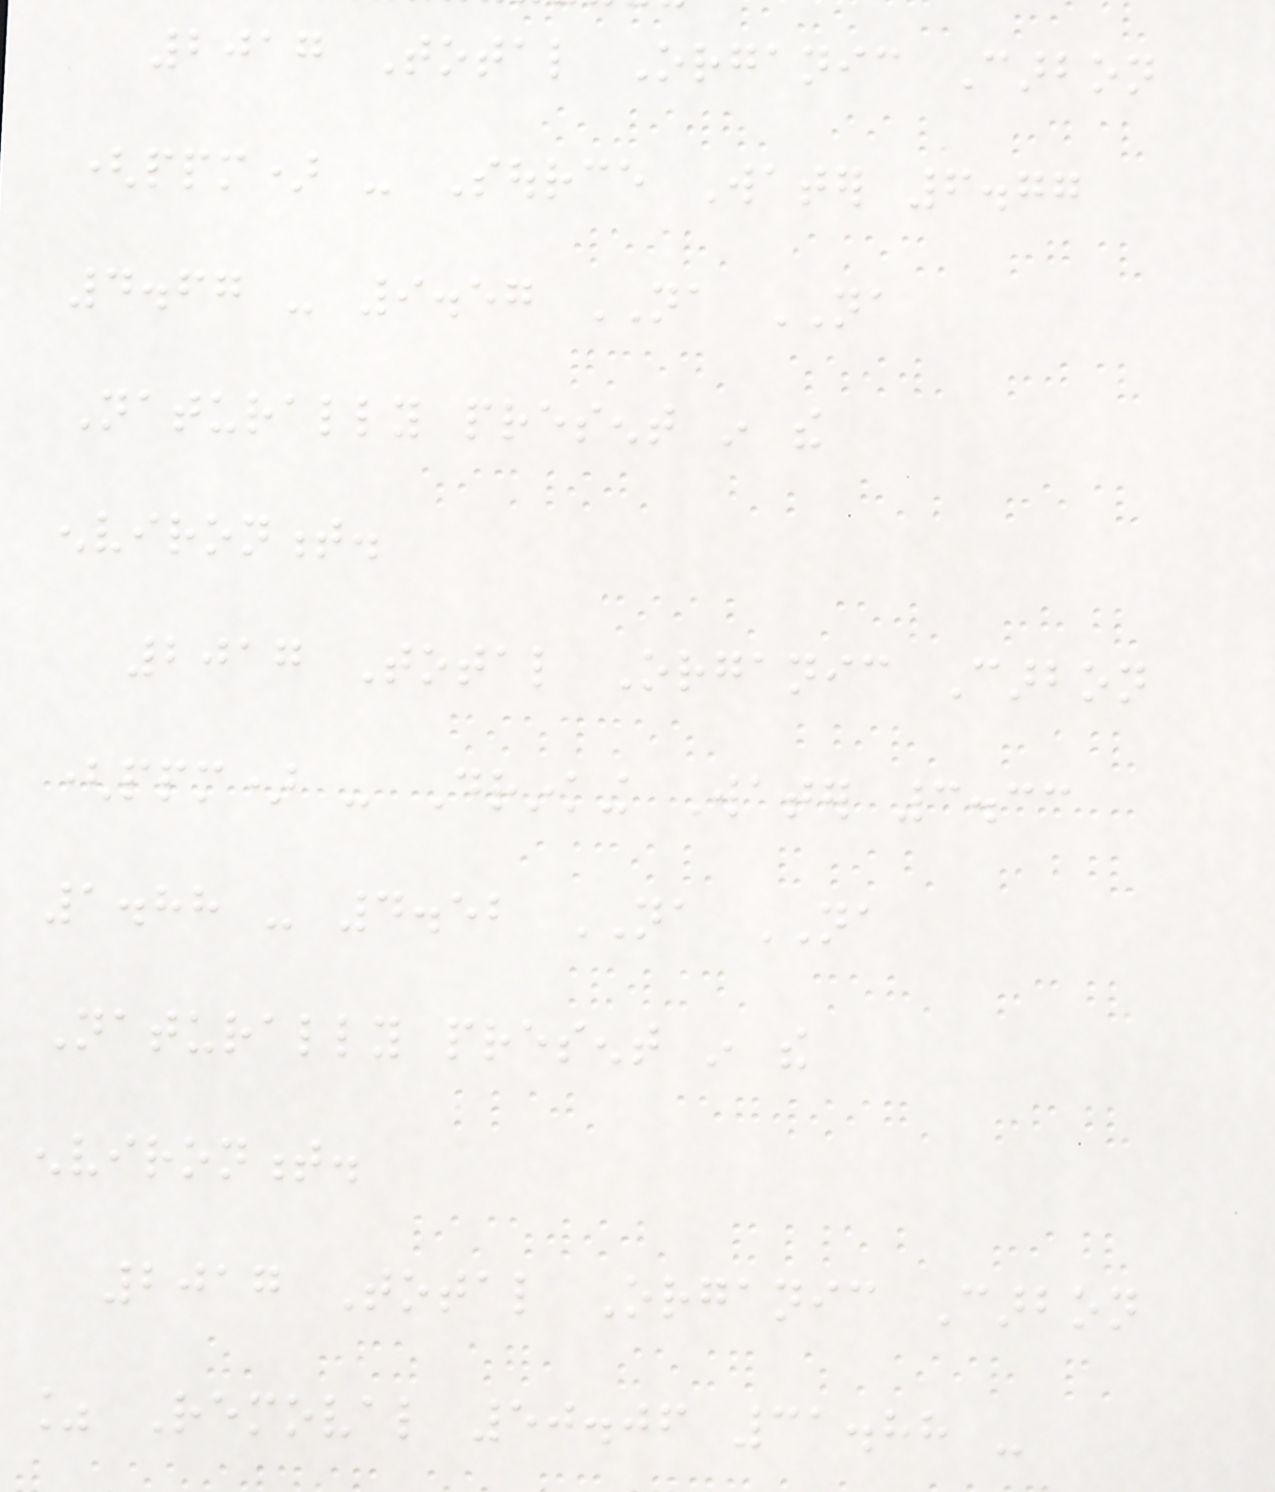2017 Total Organic Carbon
(ppm) - Source Water 6.77
4.67 - 9.57 NA NA
Naturally present in the
environment.
2017 Total Organic Carbon
(ppm) - Drinking Water 3.33
1.88 - 4.52 NA NA
Naturally present in the
environment.
2017 Total Organic Carbon
% Removal 50.06 31.88 -
